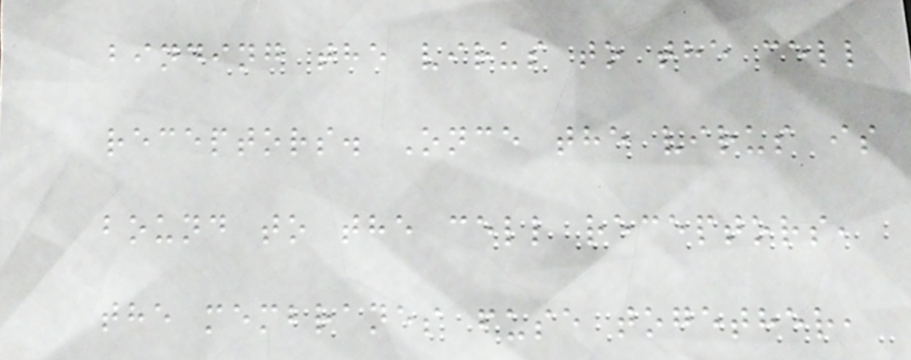binding the virus to the cell
receptors. Once the virus is
bound to the cell receptors,
the membranes fuse together,
